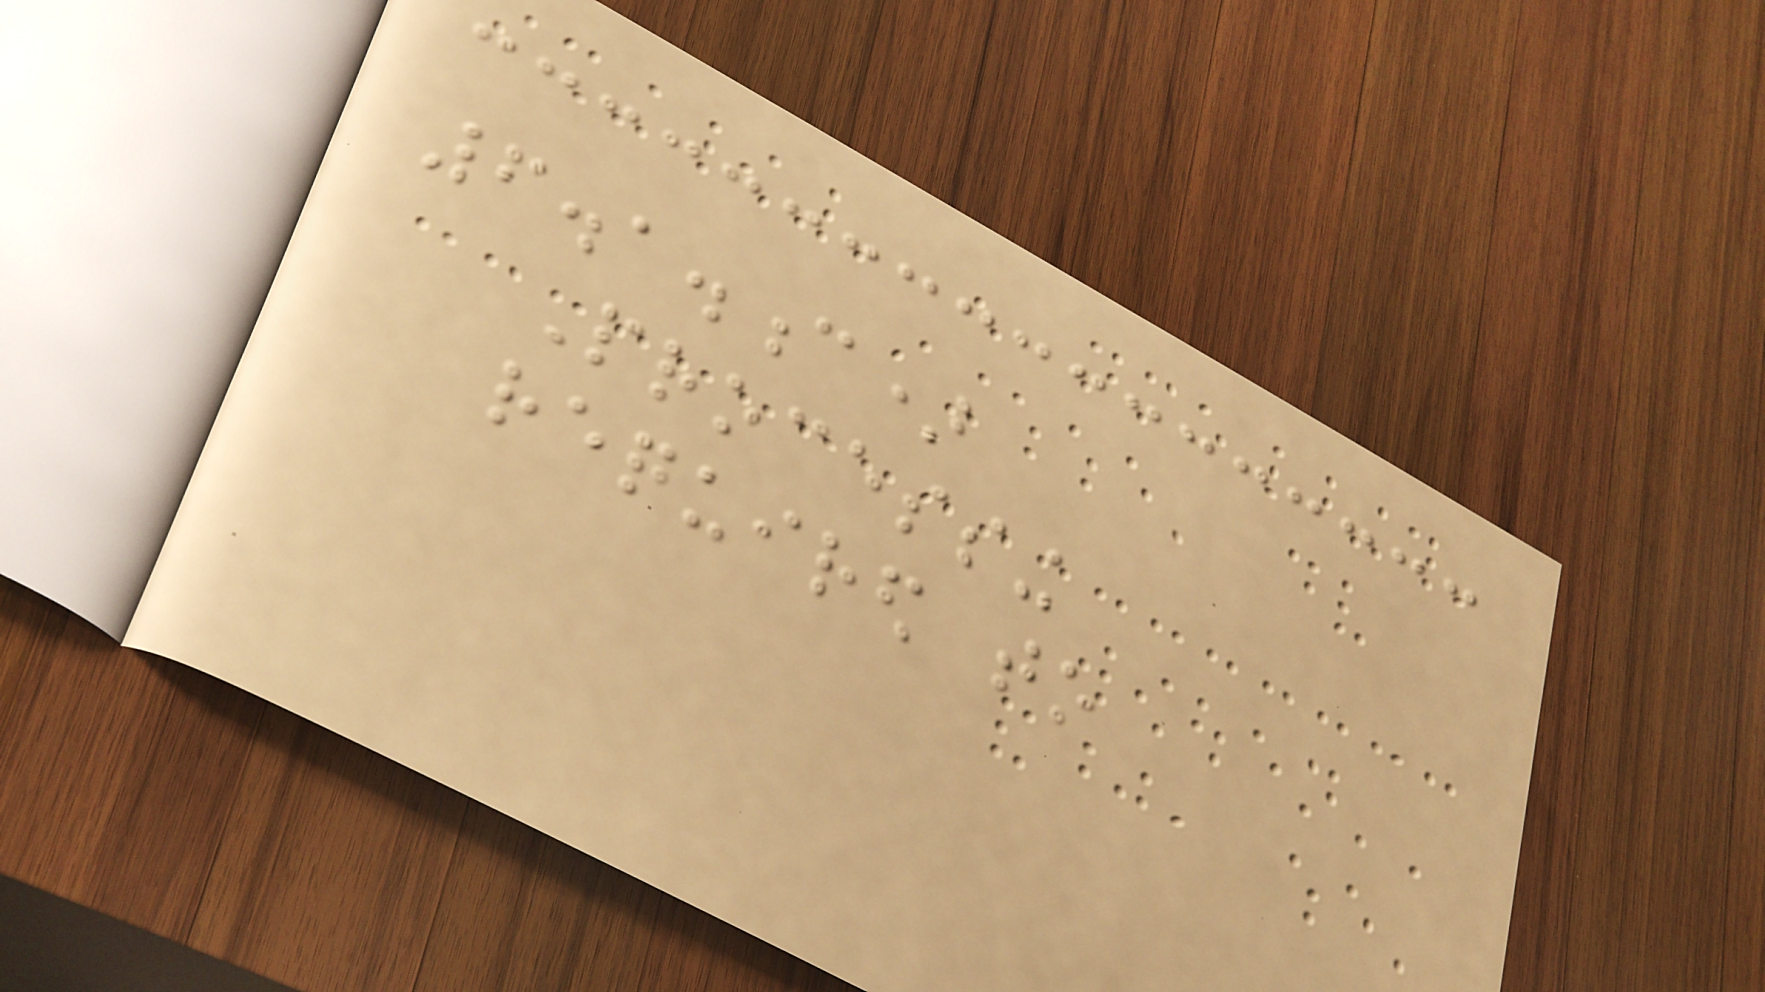6.1.c)
Processing
required to
